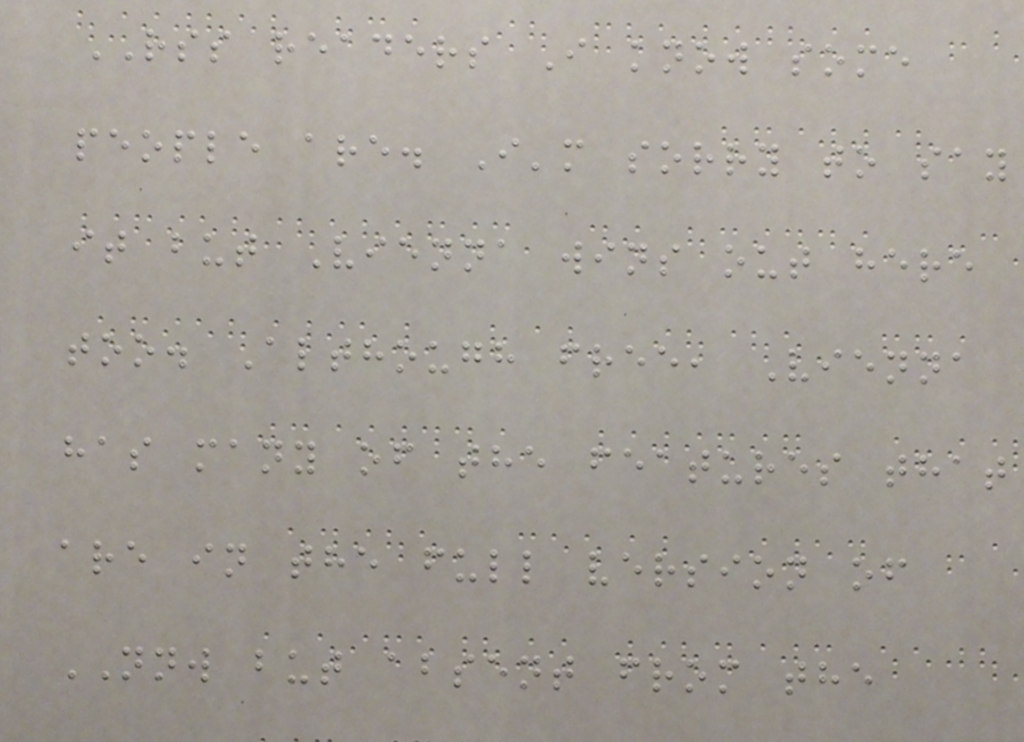RSS readers I know some
people are. I'm sorry to say
it but Vienna wins out here
too. Although free, Vienna
has many of the features that
are in the full version of
NNW but absent from the
